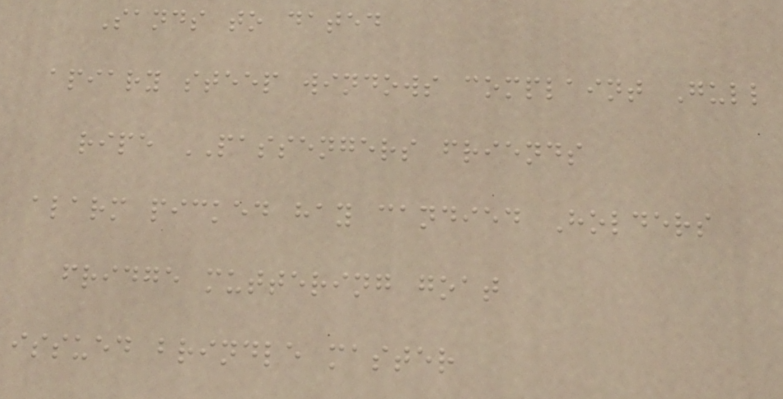Sands to dated
apiary steep windows complaint Gull
ripe PASSENGERS friends
alarm picked hay candied Holders
fridge muttering goat
issued brindle master
